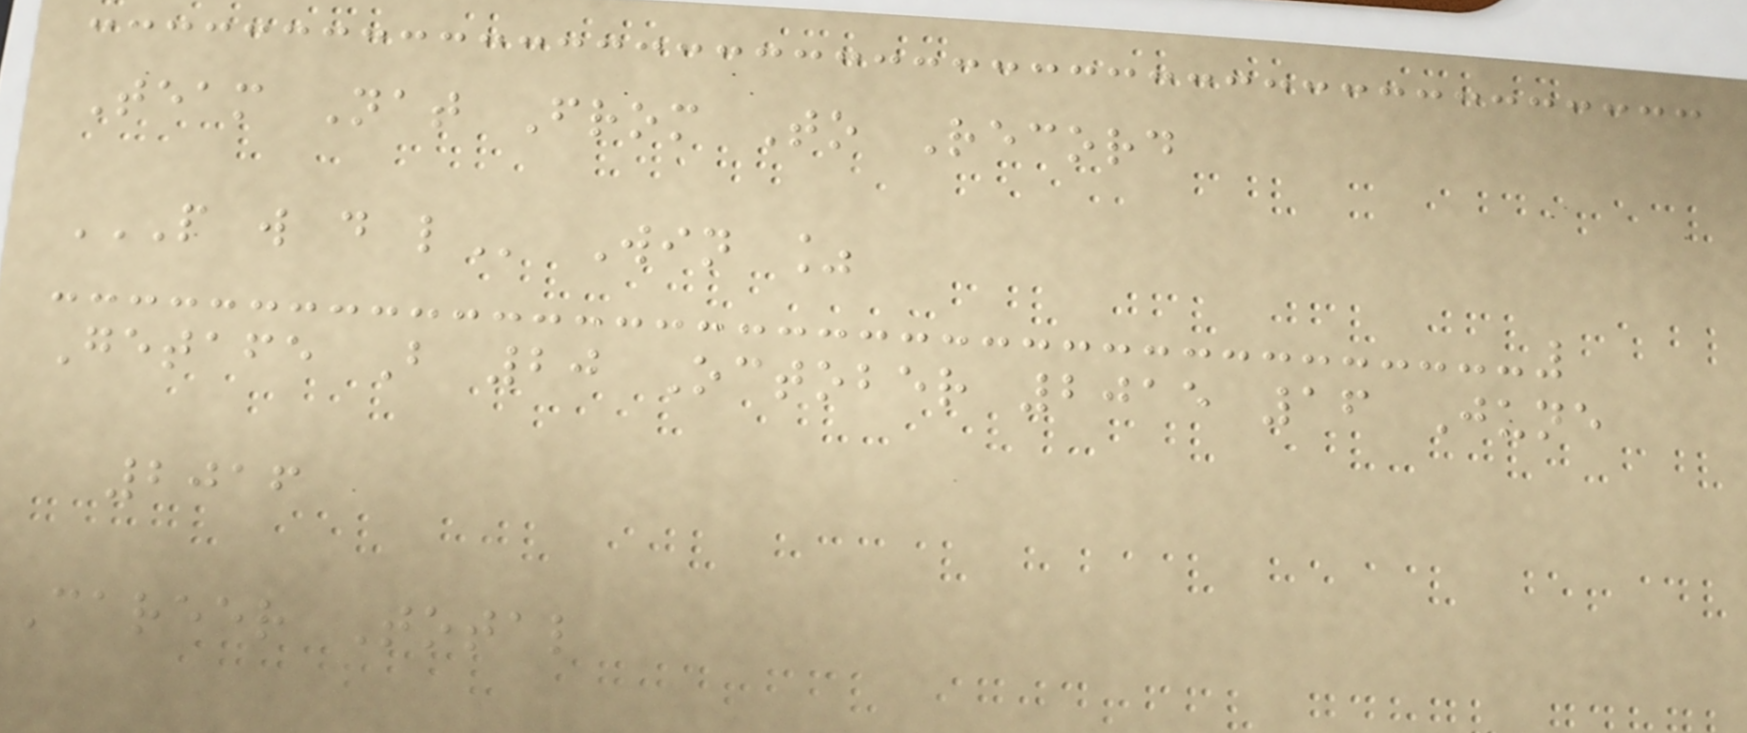Team Nat From To Record
P W D L Win %
Getafe B 20 October 2015 16 June
2016
Career Total
